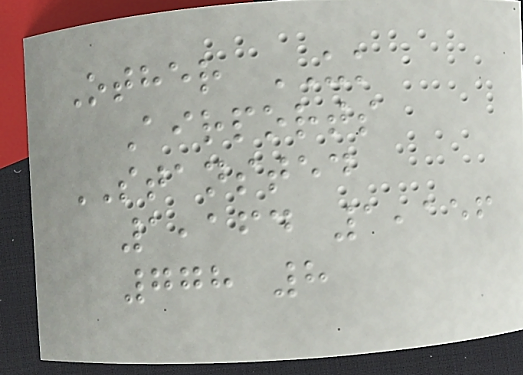Other UK
Airports
STANSTED
1,164 1,156
778 8
